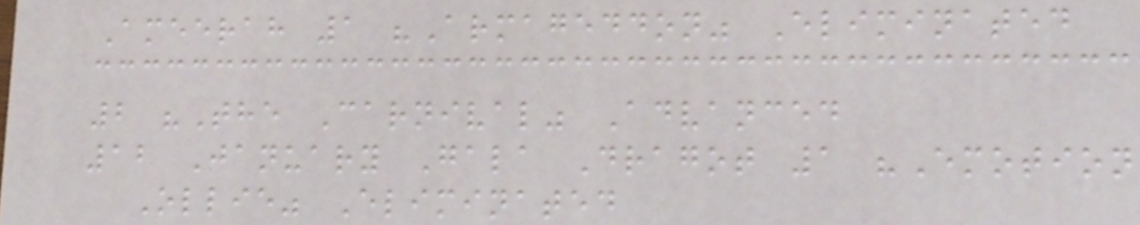Ameerah 1 "Armageddon" Eliminated
2 "The Carnival" Advanced
12 January Gala Dragot 1 "Emotion
Ollie" Eliminated
